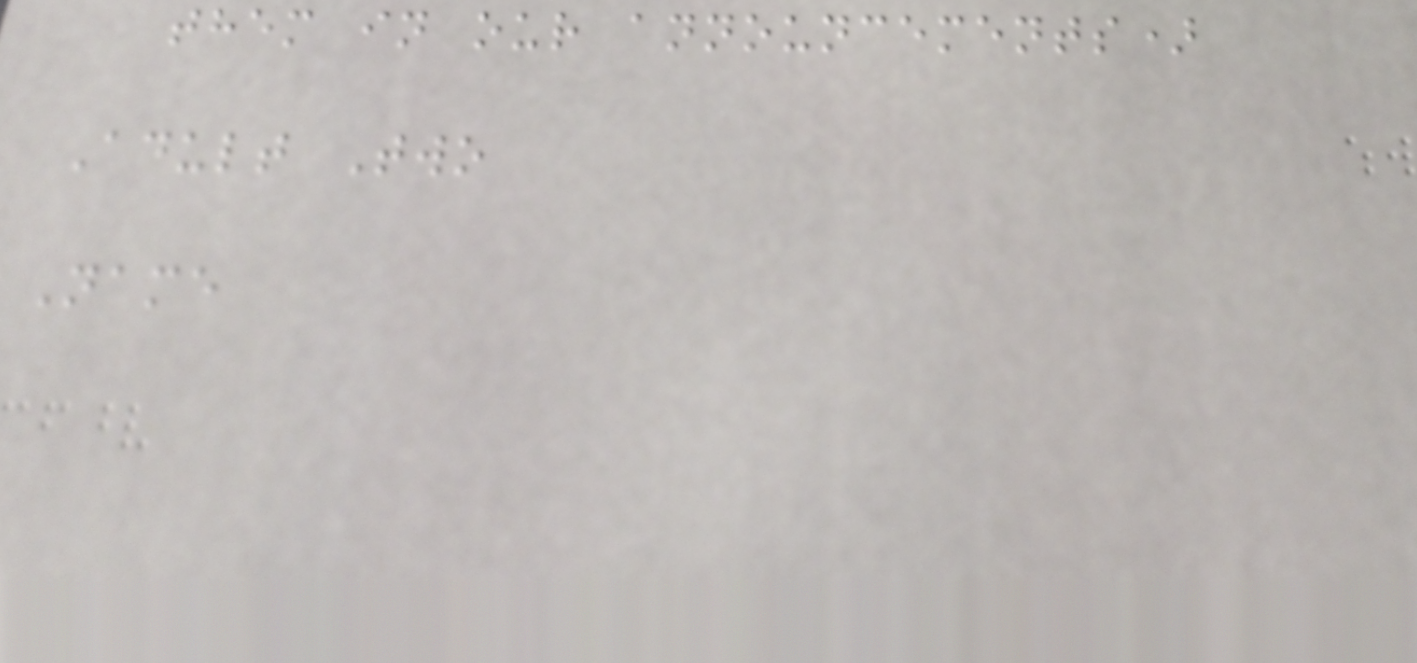them in our announcements)
Adult Two
Name
